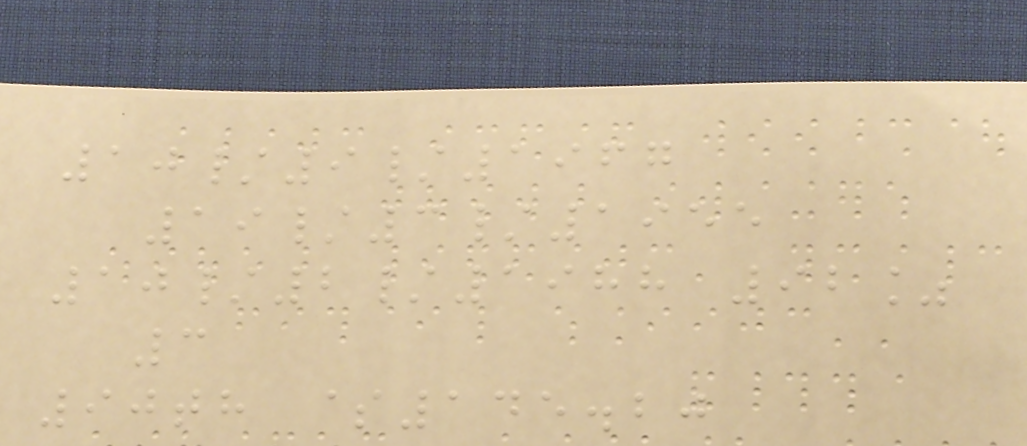10/9/1967
19/3/1955
10/2/1988 92%
3
90th $145.20
